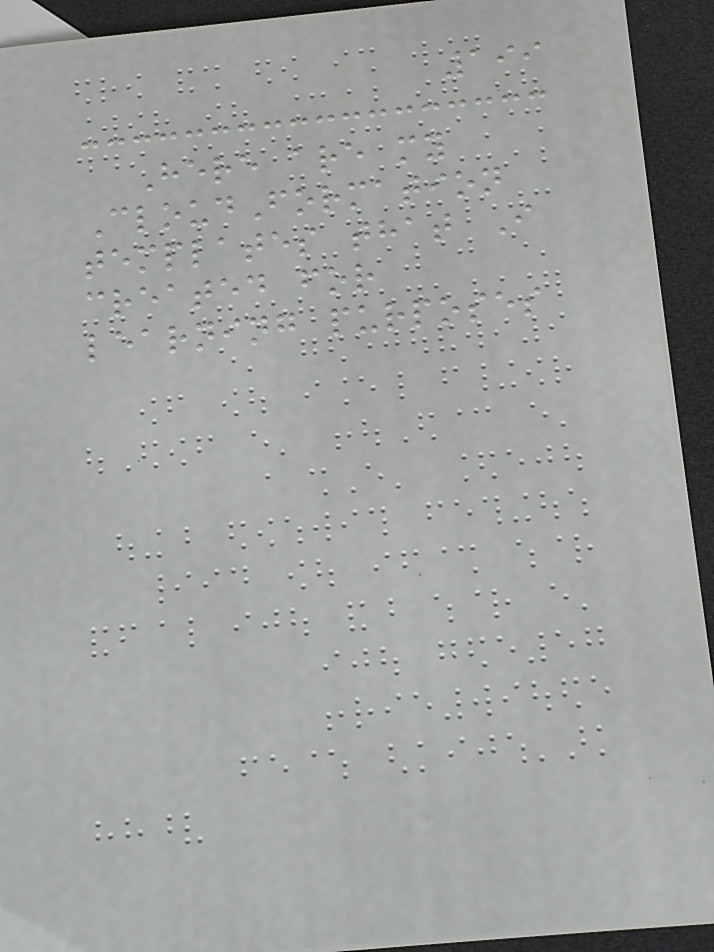199
Here are my
CloudFormation
templates that I
created for
learning purposes
